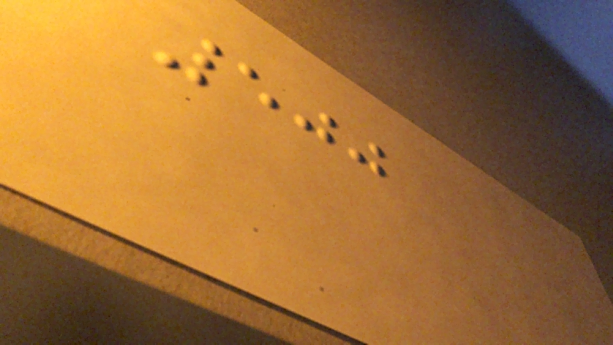500
